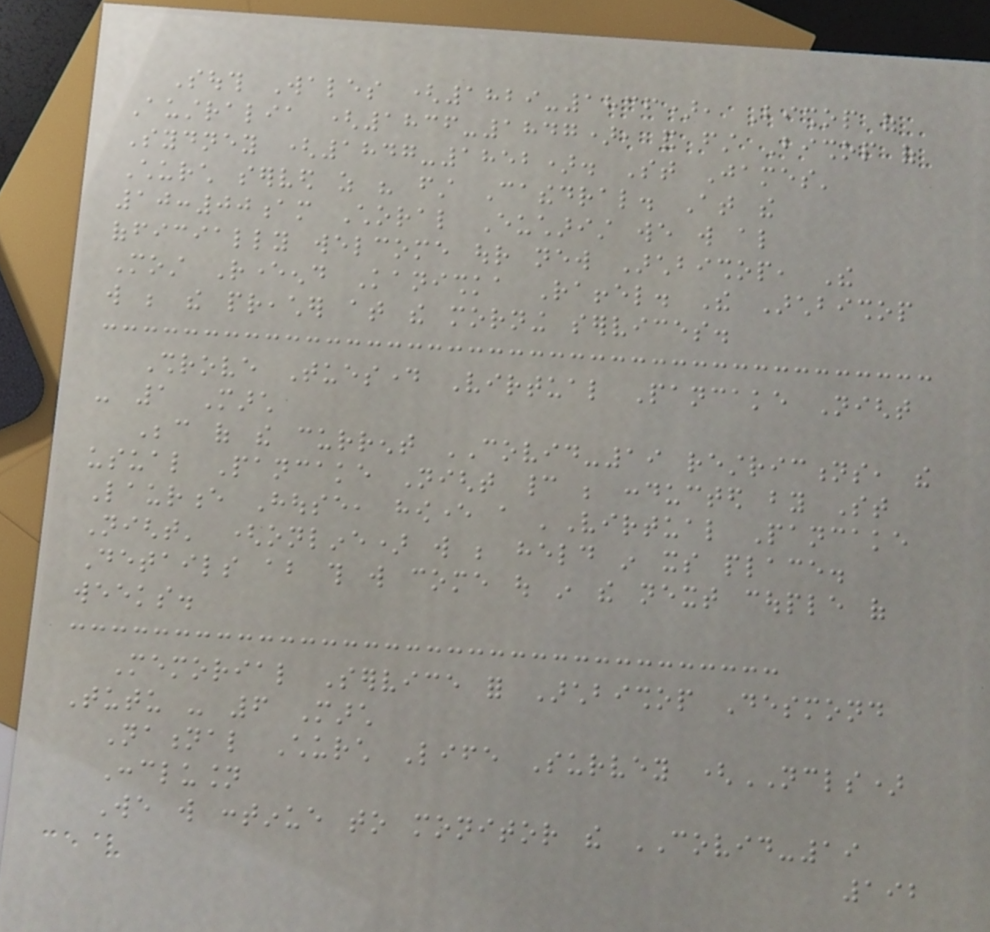South Wales (1829-1836), Bishop of
Australia (1836-1847), and first Bishop of
Sydney (1847-1852). St James'
Church served as his first Cathedral. At the
10:00am Choral Eucharist we will also
officially welcome our new Archbishop, The
Most Reverend Kanishka Raffel. The Archbishop
will be the preacher at the morning services.
Shrove Tuesday Virtual Pancake Night
- 1 March
Because of the current COVID-19 restrictions, the
usual Pancake Night cannot be conducted by St
Laurence House, however a 'Virtual Pancake
Night' (online) will be held in its place.
Details about this will come out in the next couple of
weeks.
Memorial Service for Archbishop Desmond
Tutu - 6 March
National Church Life Survey (NCLS)
Conclusion
We will continue to monitor the COVID-19
192
